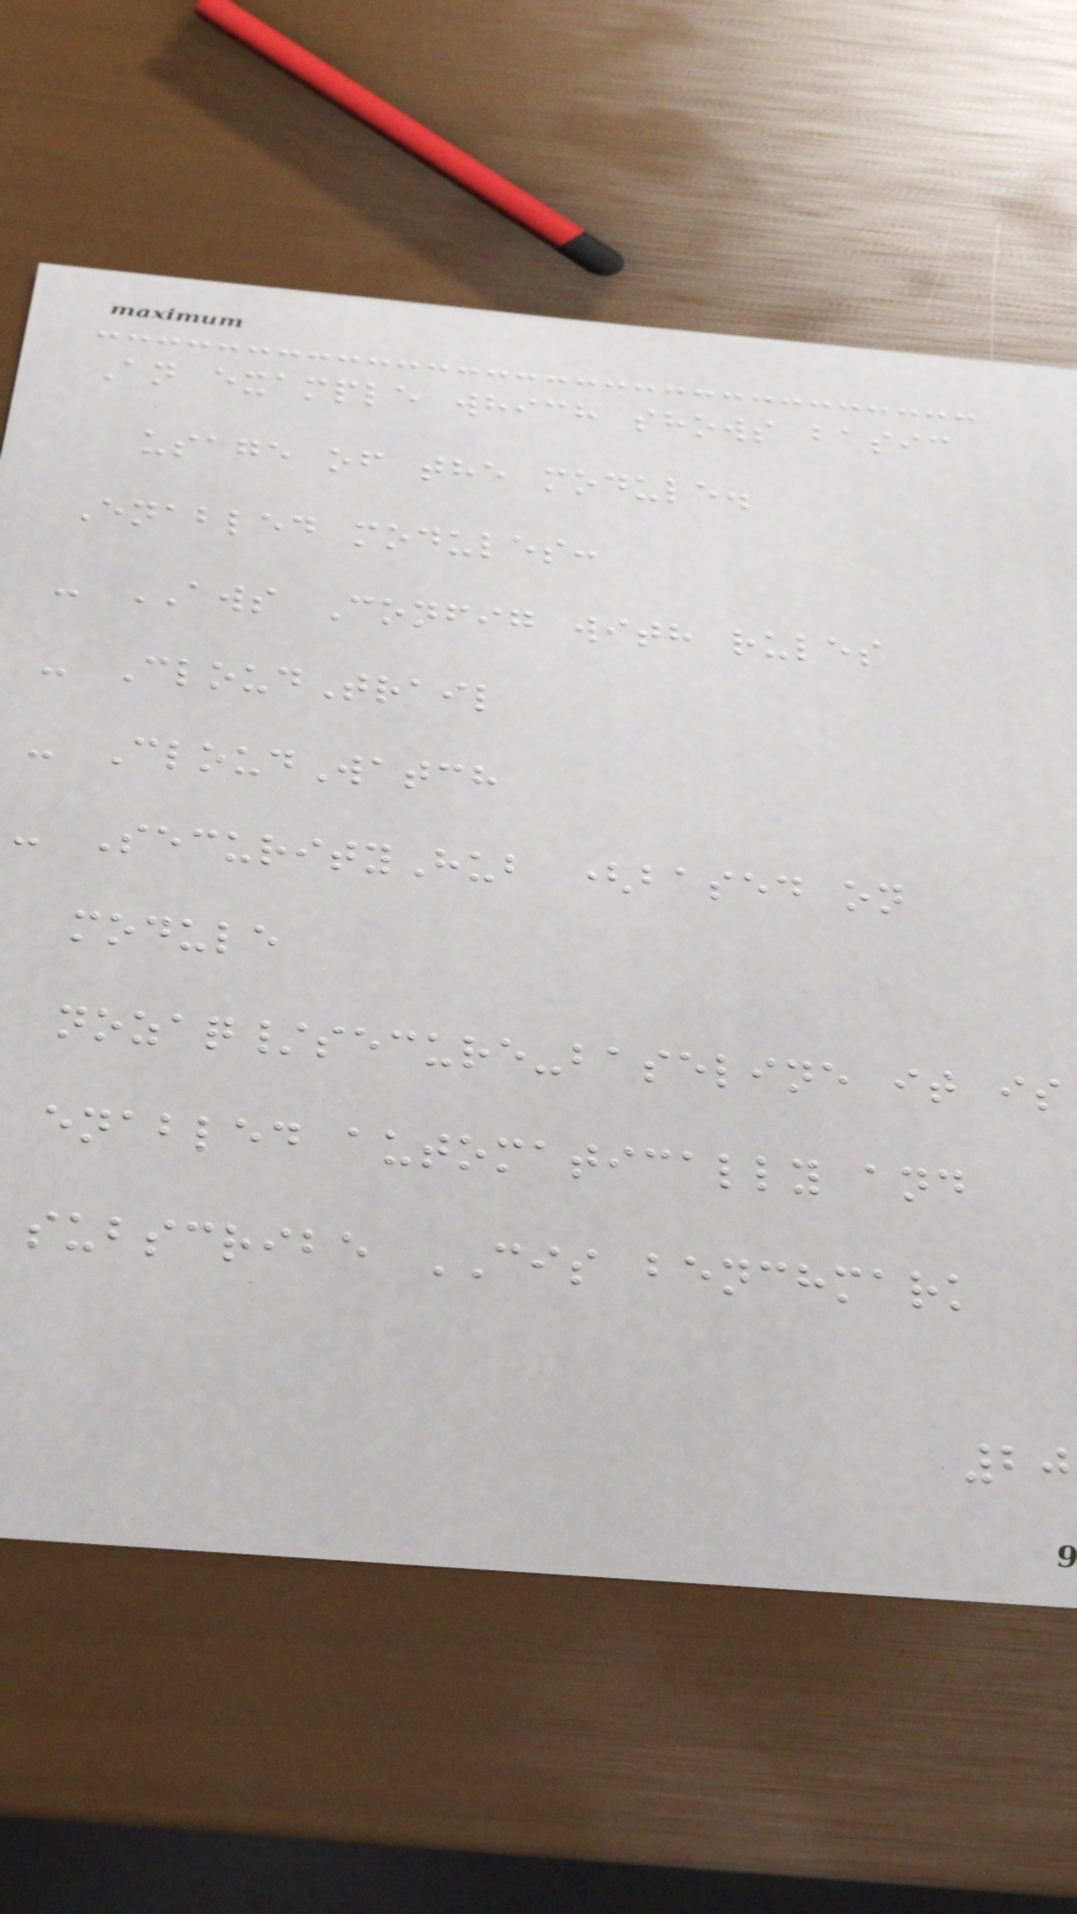An example which shows basic
usage of the module.
Enabled modules:
- AWS Config with rules
- CloudTrail
- CloudWatch
- SecurityHub (based on
module
nozaq/secure-baseline it is
enabled automatically and
subscribe CIS benchmark
